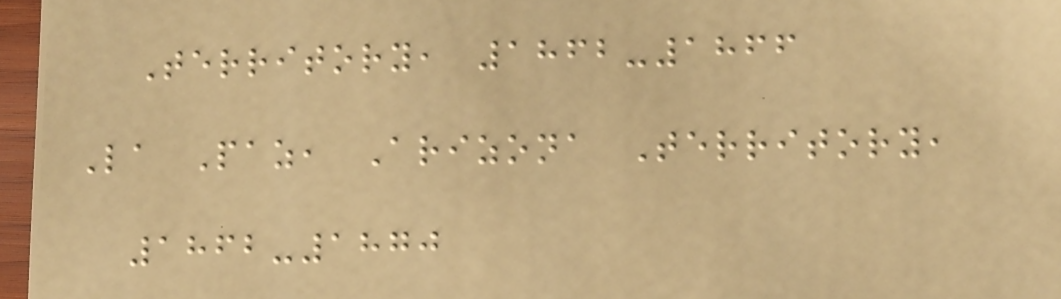Territory, 1862-1866
La Paz, Arizona Territory,
1862-1870
